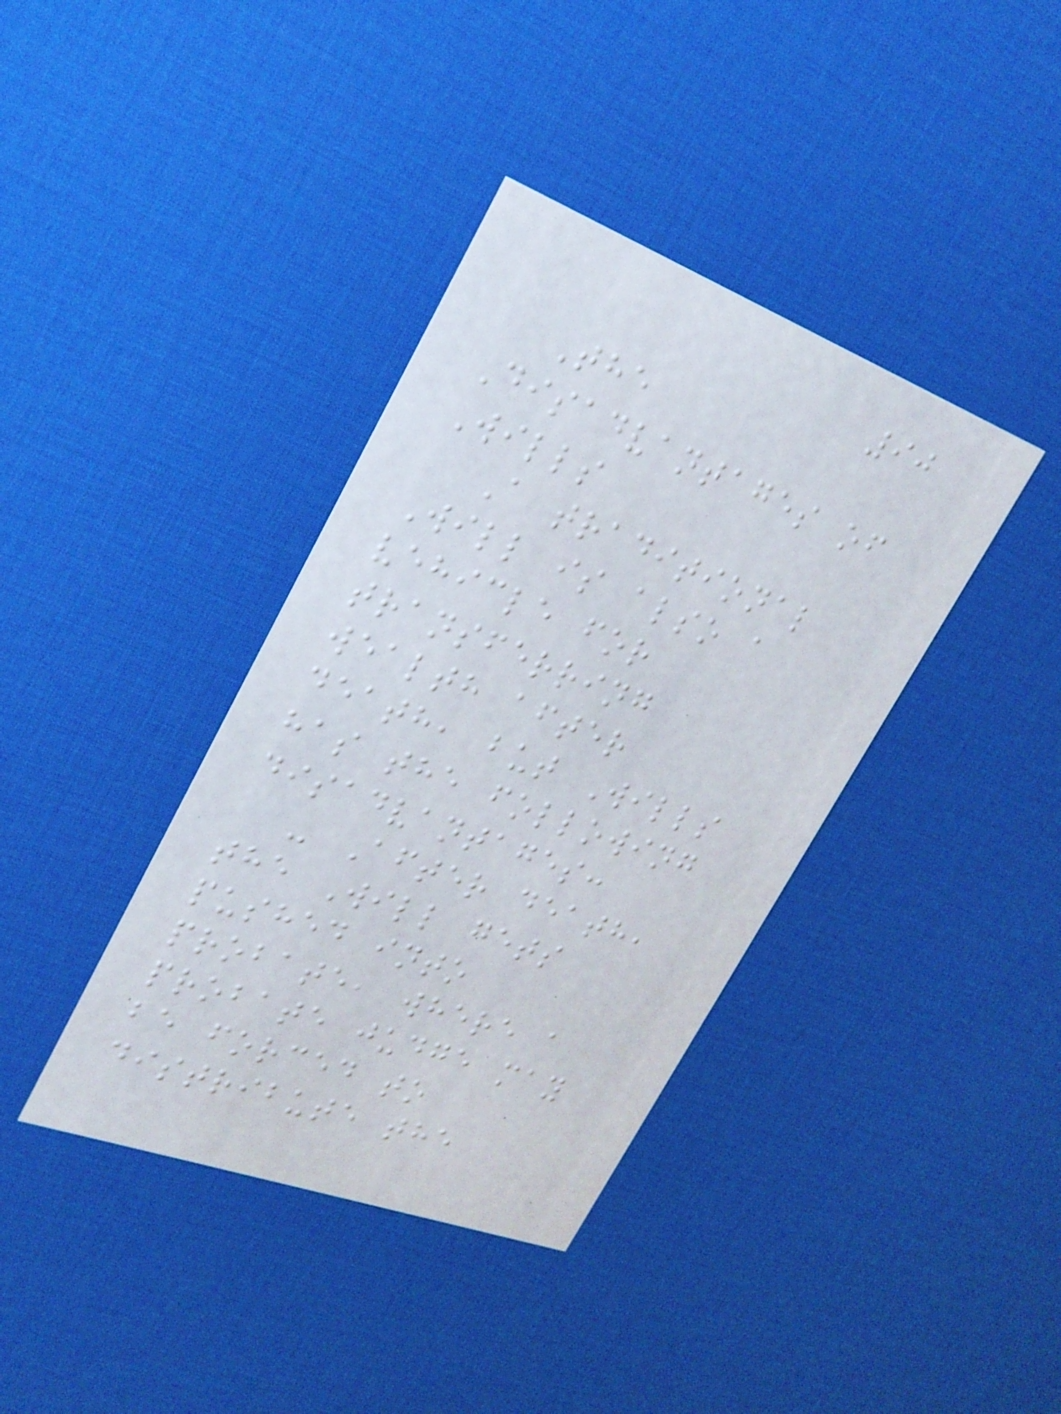90
The
Disadvantages of
Wills
A traditional
Will is also a
vehicle for
transferring
wealth after
death, but Wills
has the following
disadvantages:
- After death,
the Will gets
pushed into
probate, where a
probate judge may
be forced to
distribute the
